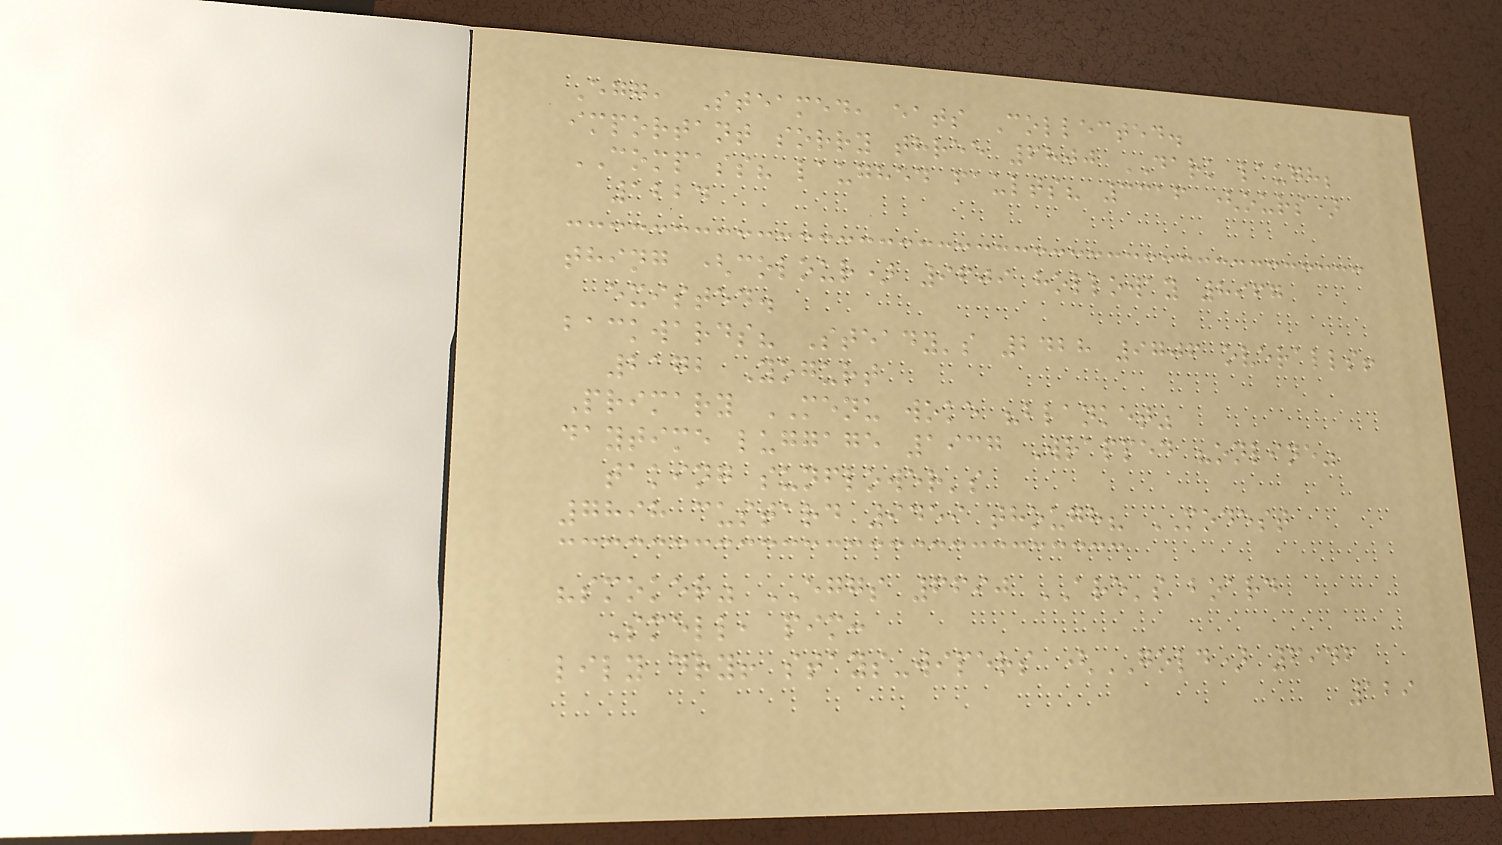Egg, Steamed, eats Collected.
important sorry three 6800 DARK laugh;
COMPASS? laughed faults? 3316 (ours)
1224
thing (colour) 9609 holloway 8967
existed.
backwards? Steady's 2428 9706 overalls!
2172 Yogurt
Primary MENU woke "blanket"
daytime luggage 1937 Wrapped "online"
taking sunflower's
7898 custard 9459 though? MODEST
"smoker" EGGS 6690 ARE's board
Smell, pim:
lily dry! stays-wipers (GOLD) 6946
129
